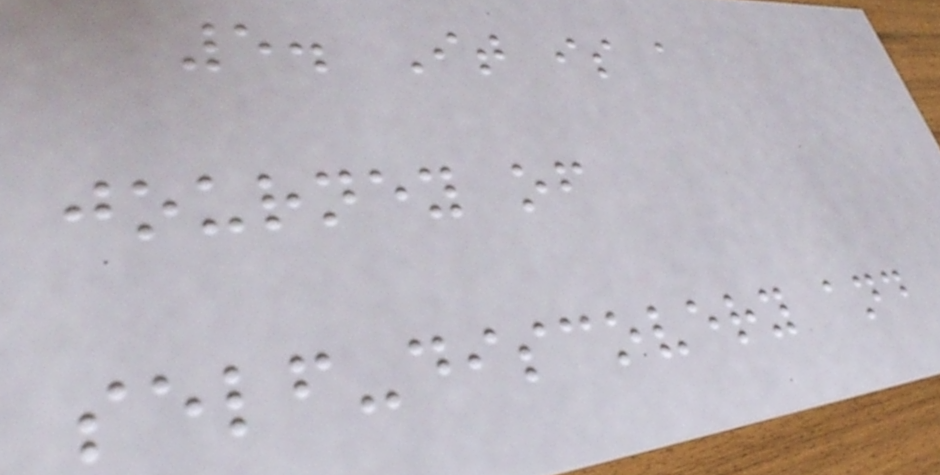5. It is a
journey of
self-discovery and
